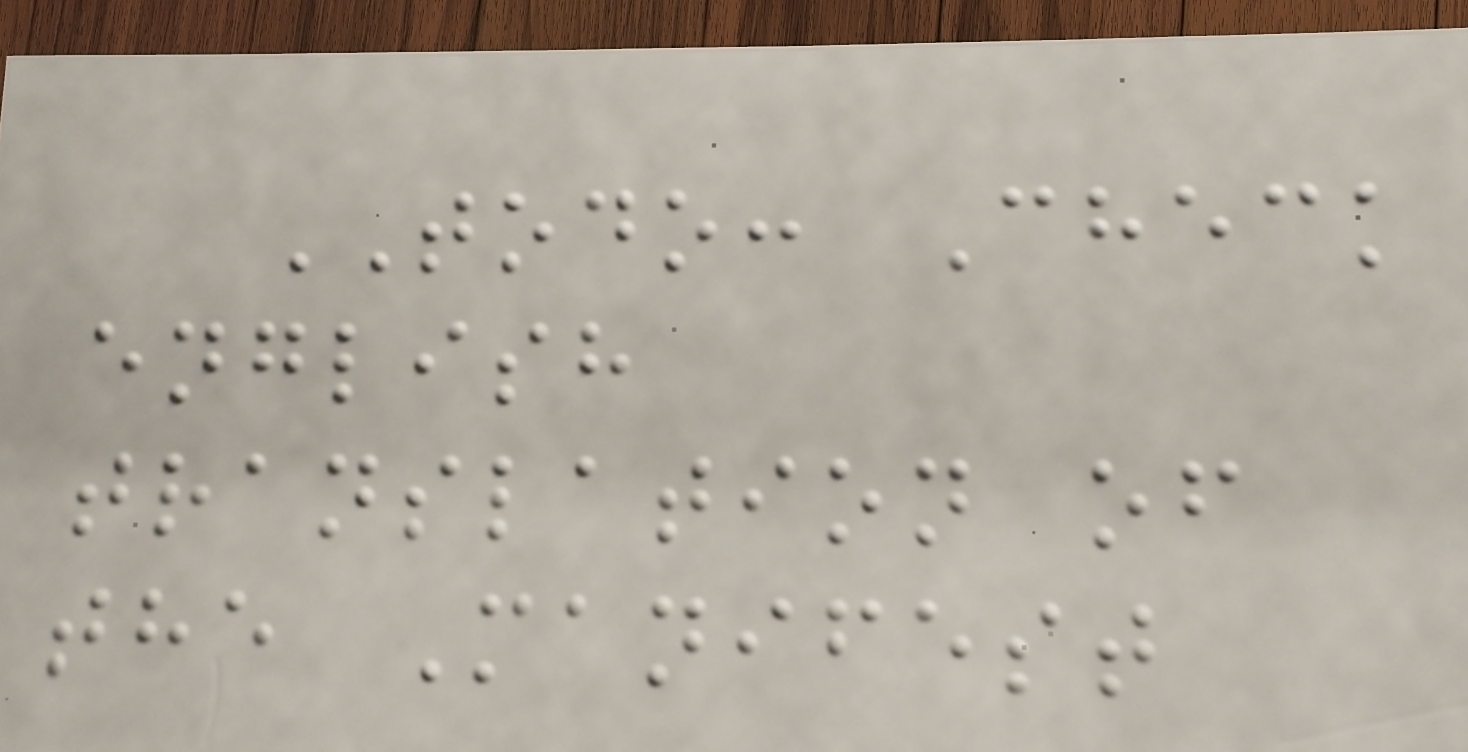TODO: Check
english
translation of
the Manifest
